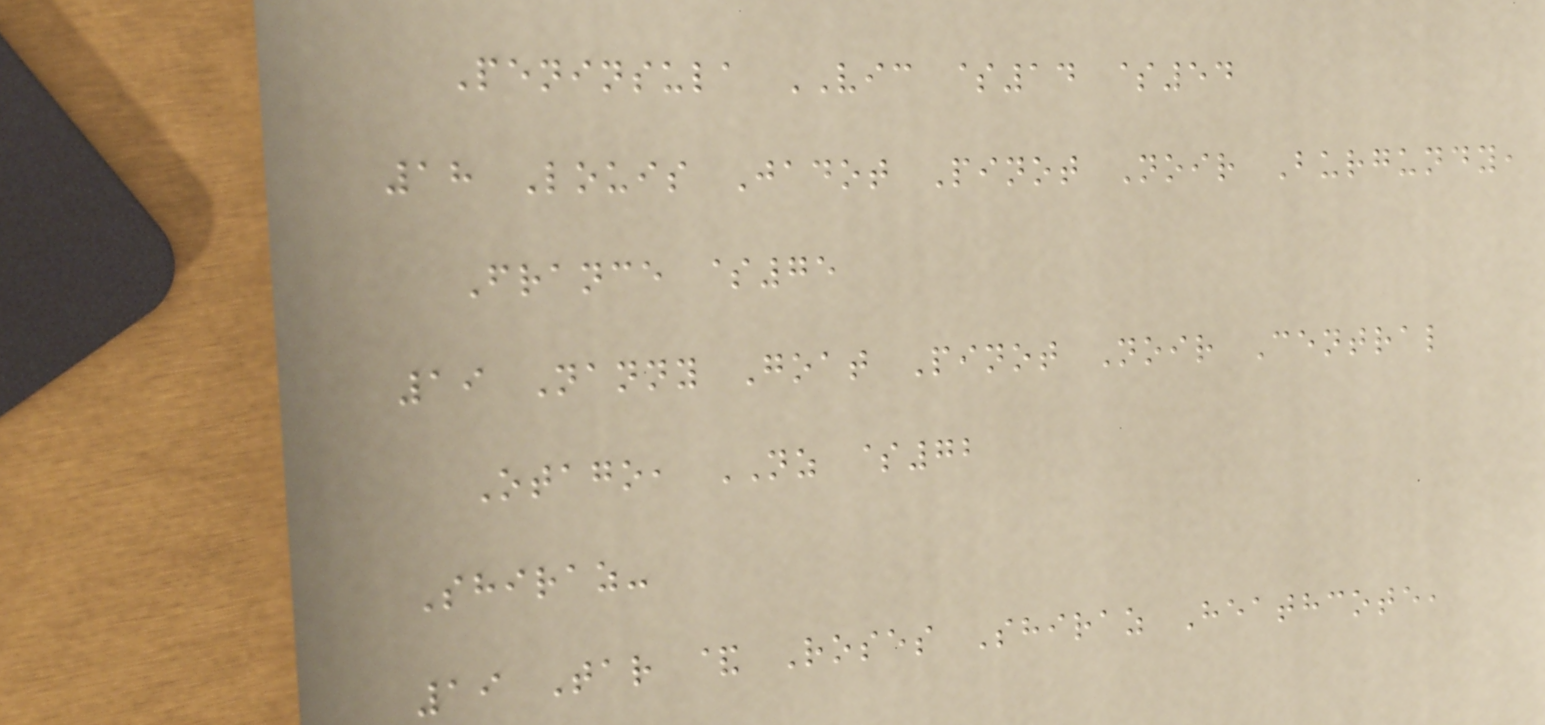Peninsula VIC $14 $54
18 Louis Jadot Pinot Noir Burgundy,
France $75
19 Nanny Goat Pinot Noir Central
Otago, NZ $72
Shiraz-
19 Tar & Roses Shiraz Heathcote,
